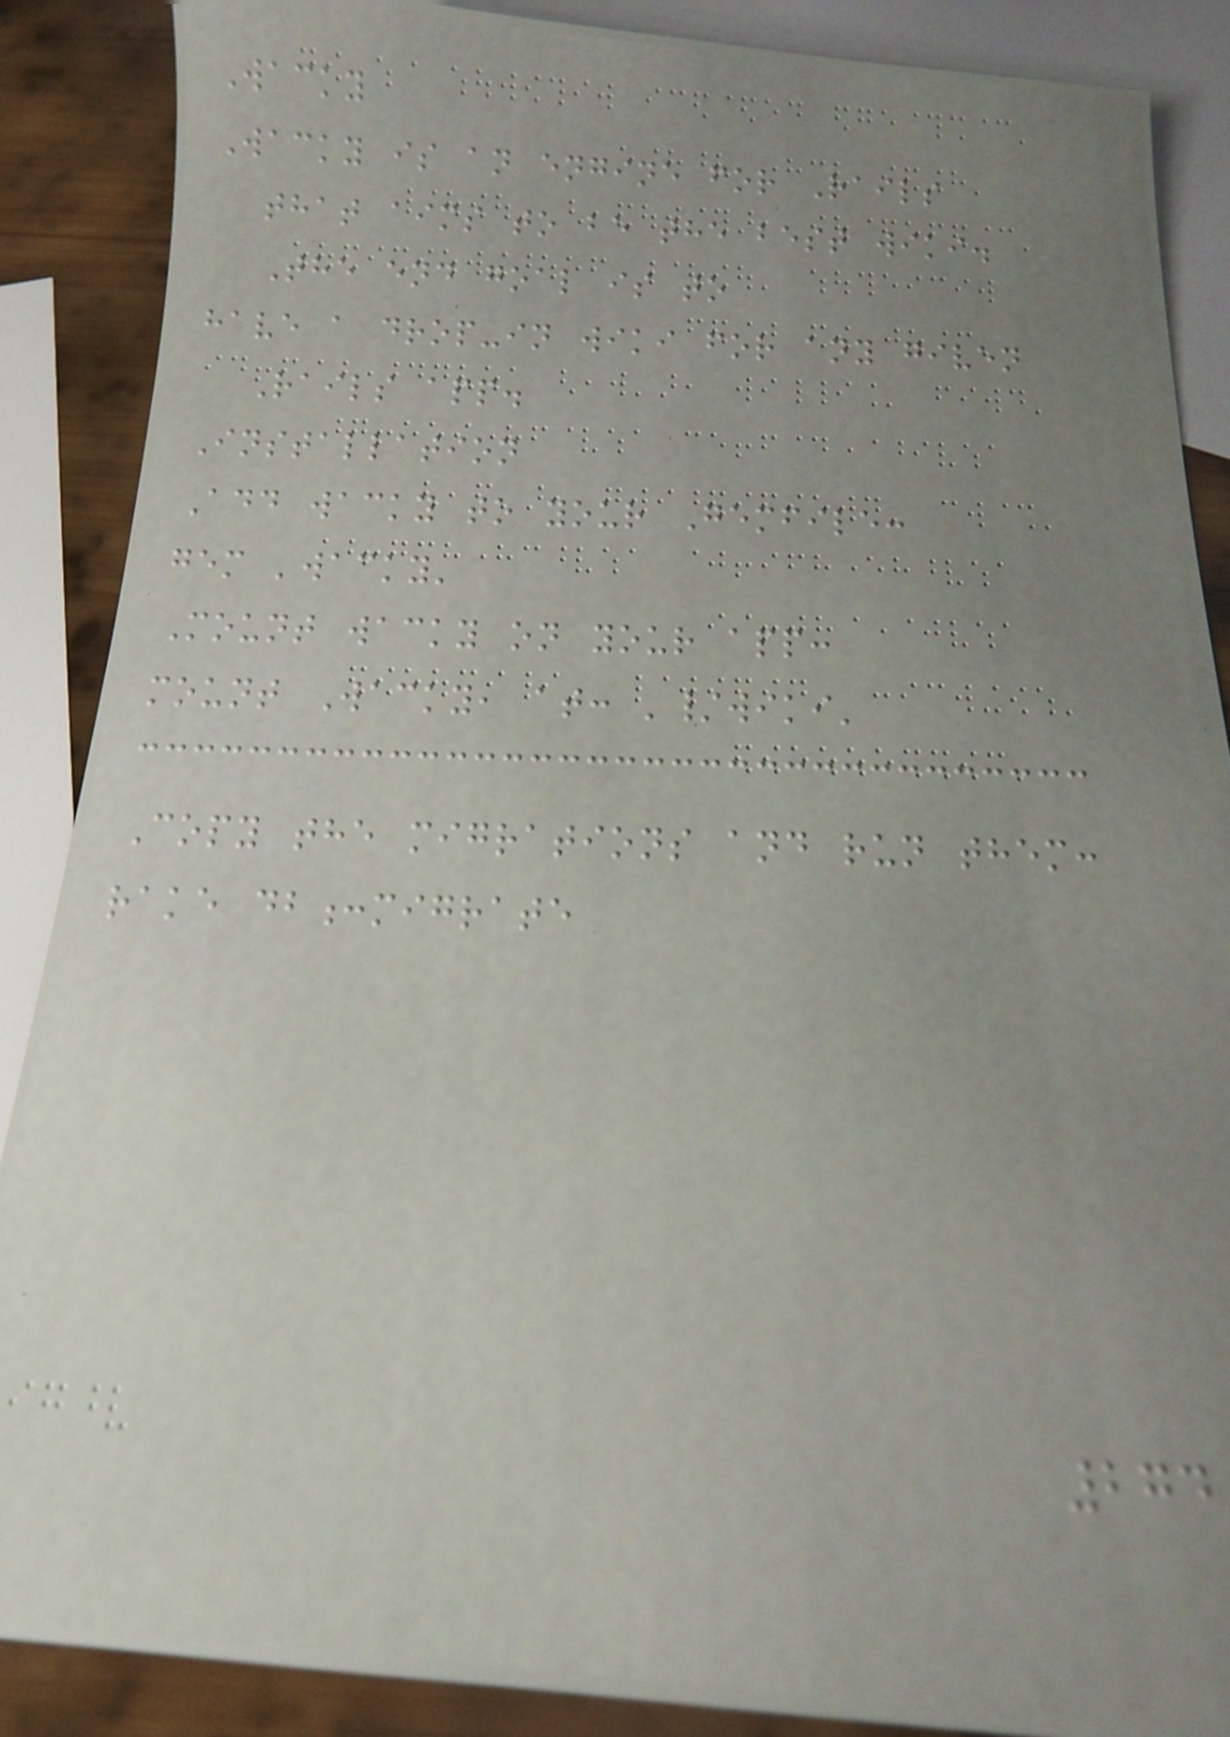Wacky
Wacky is an engine for Rails
that aims to be the best wiki.
The end goal is to
have a drop-in wiki for any given
Rails app.
Installation
Add wacky to your Gemfile:
gem 'wacky'
Mount wacky on your app:
mount Wacky, at: '/wiki'
Copy the migrations and run them:
rake db:migrate
274
